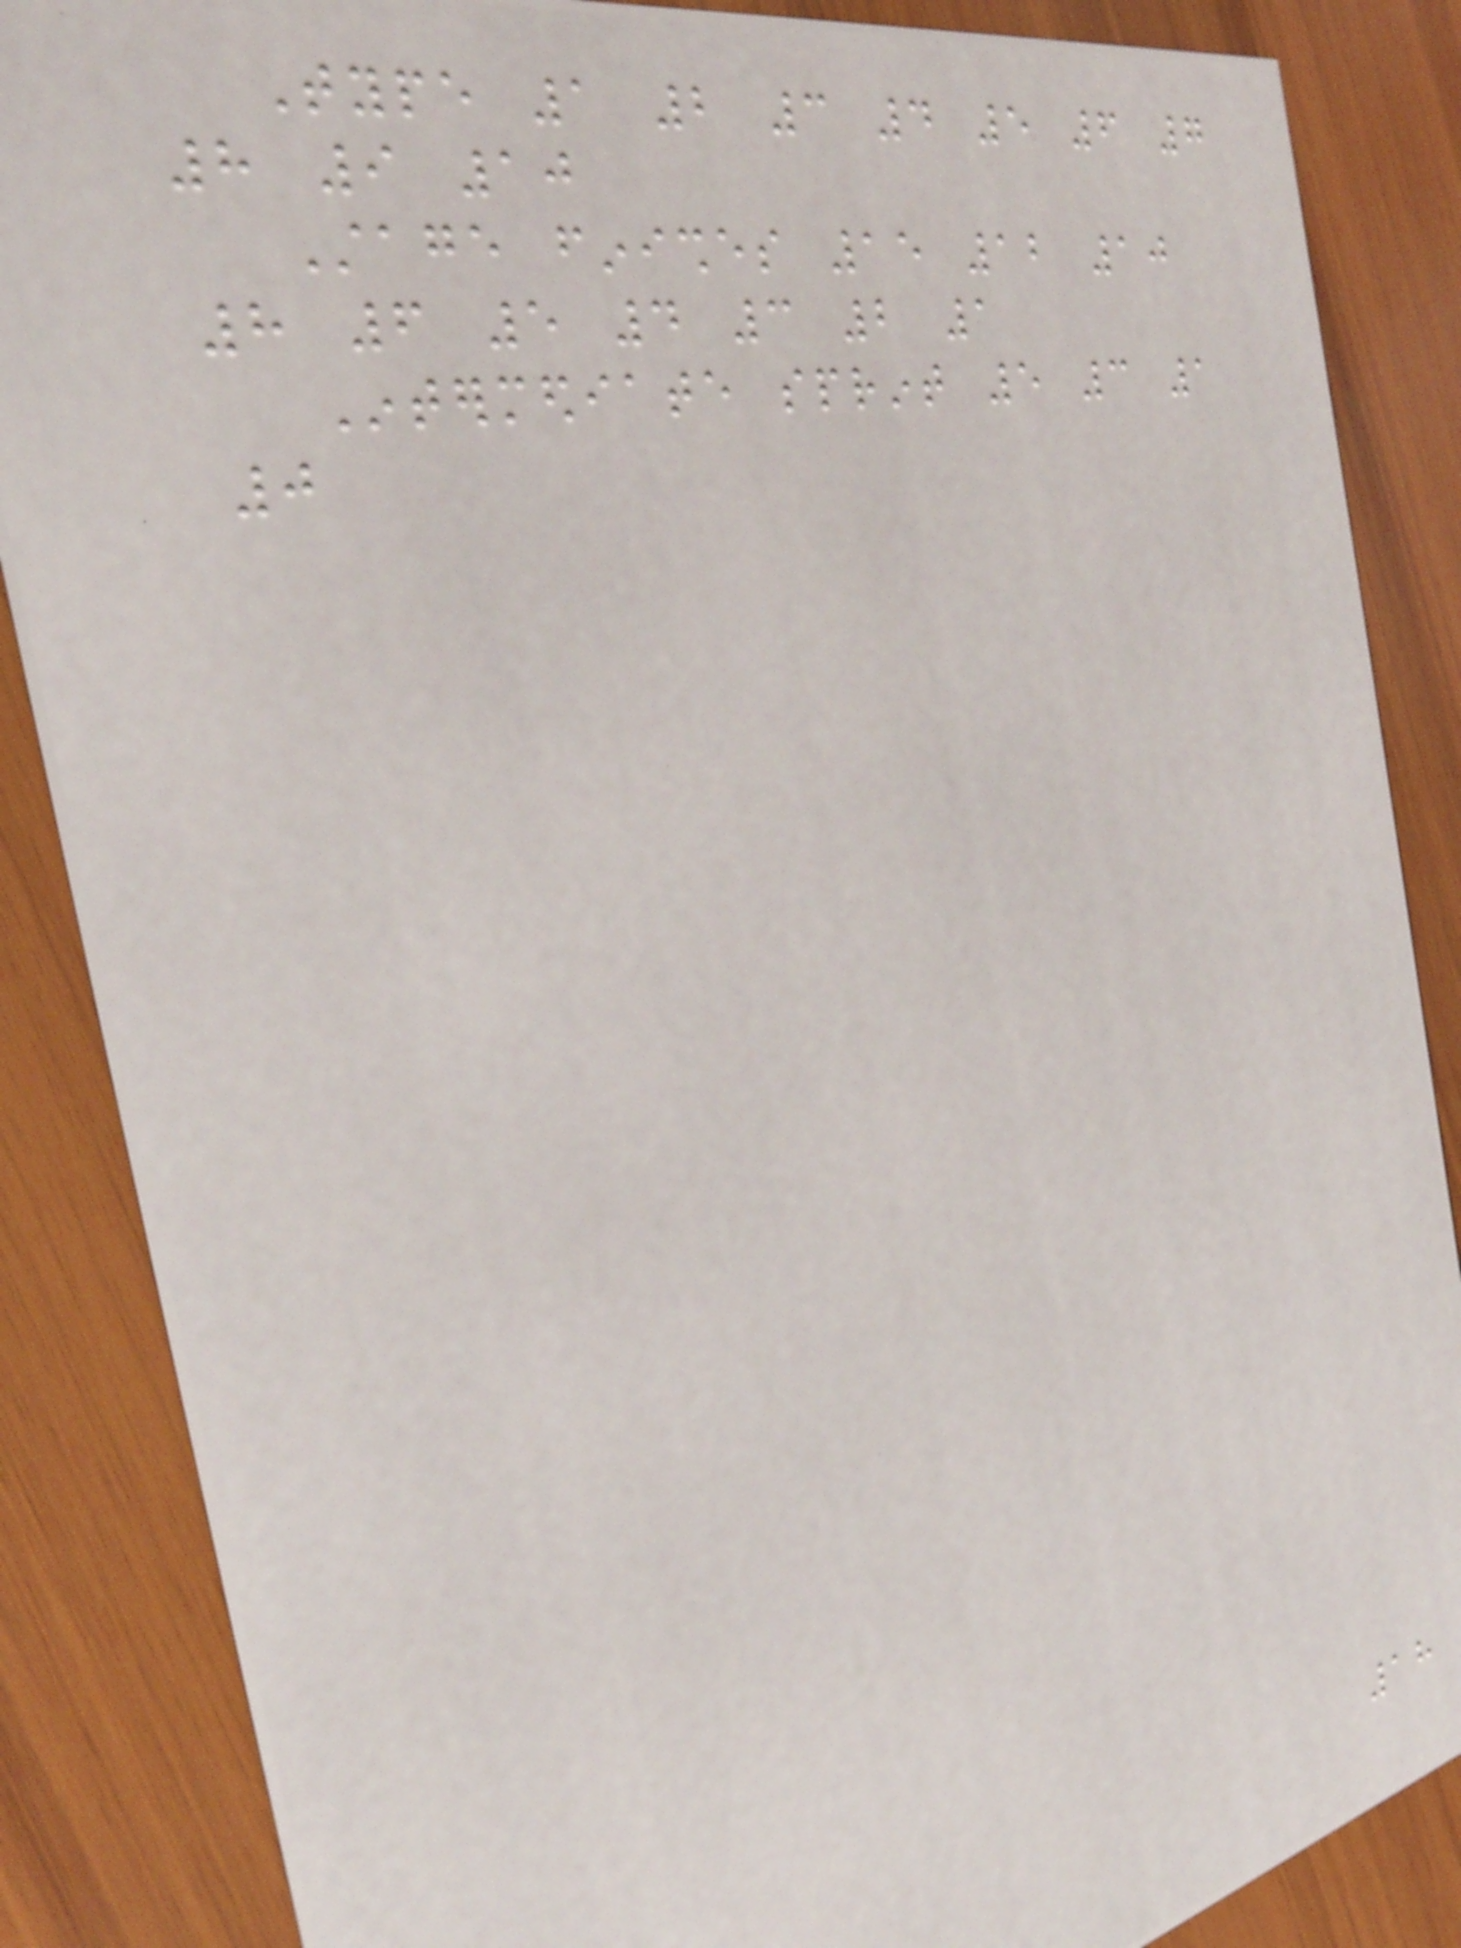Type 1 2 3 4 5 6 7
8 9 10
Stage finishes 15 12 10
8 6 5 4 3 2 1
Intermediate sprint 5 3 1
0
18
